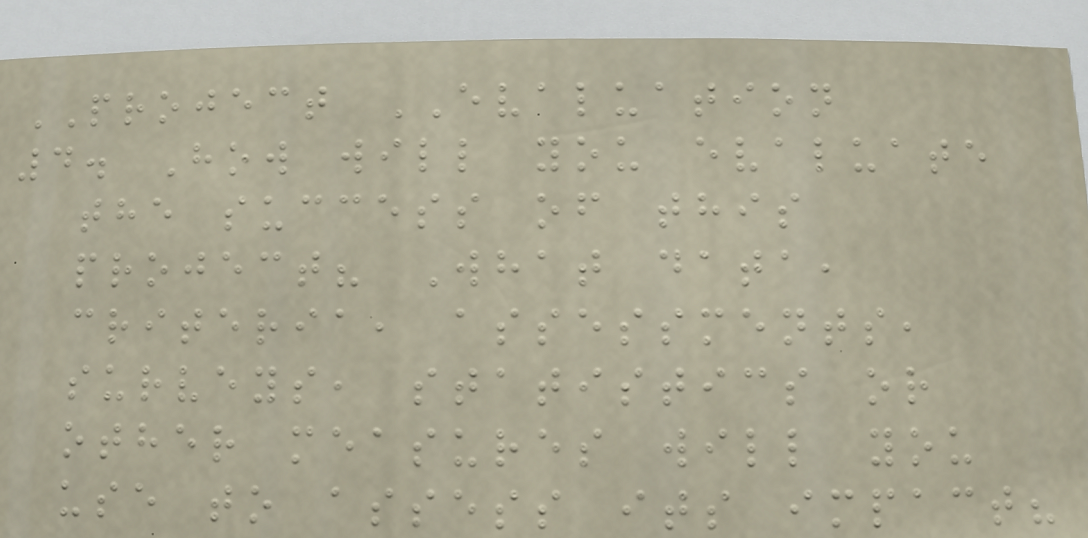PROJECT EVALUATION
4. How will you evaluate
the success of this
project? What data,
criteria, assessments,
surveys, statistics or
other measures will you
use to assess its impact?
